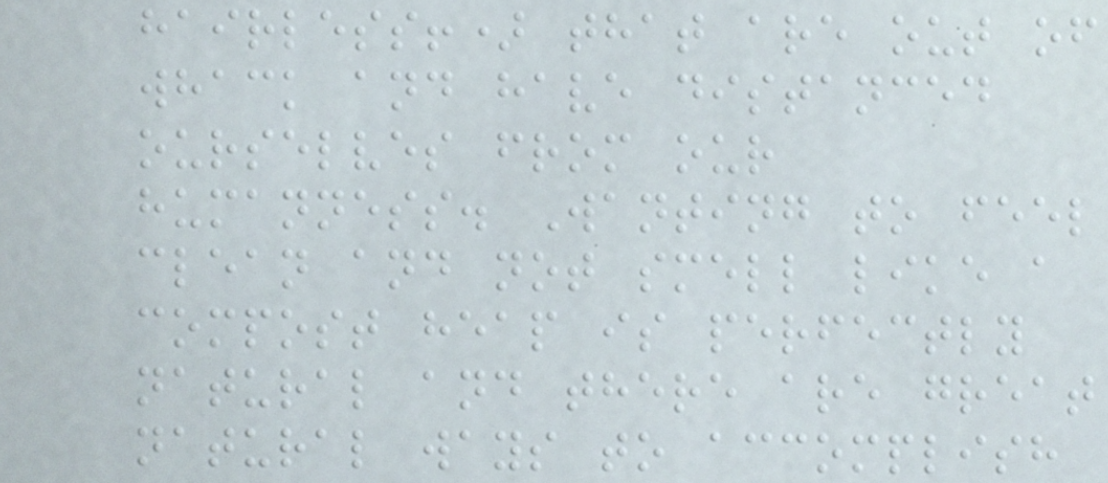hairless!) that are out of
whack and have distanced
ourselves from our
humanness. Wanting to feel
clean and not smell like a
compost heap is perfectly
natural and there are great
natural ways to accomplish
